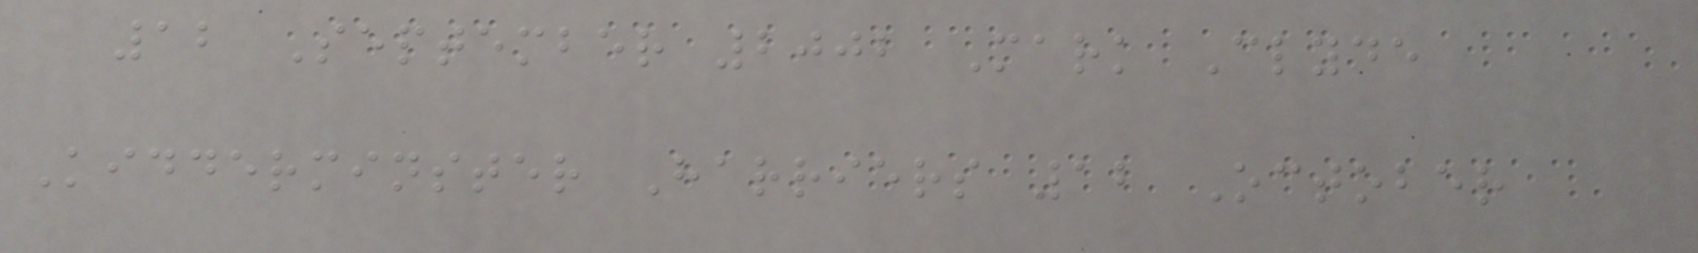12 September 2002 Mark Clyde
Kidderminster Harriers 12 October
